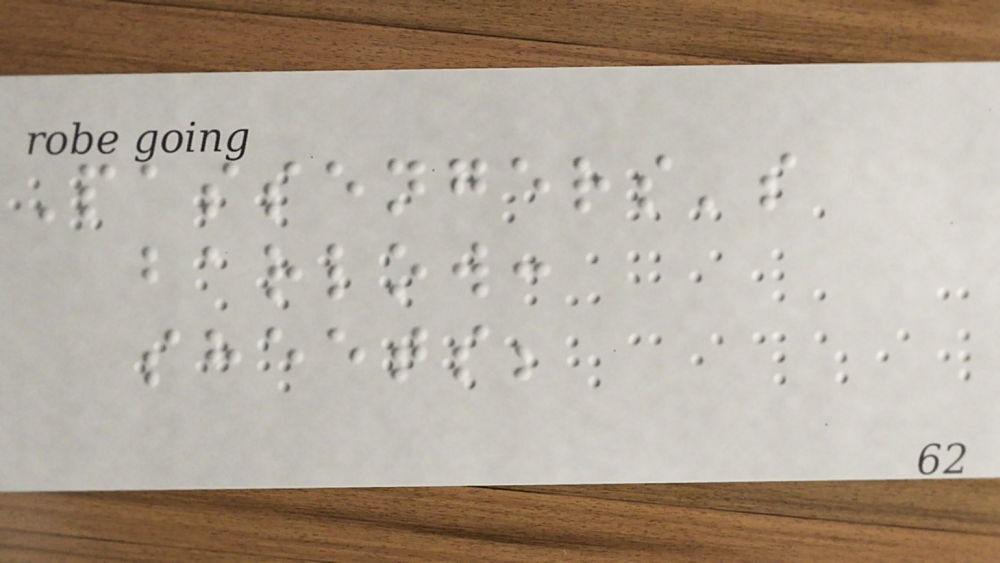Passengers's
barlow:
sheets;
